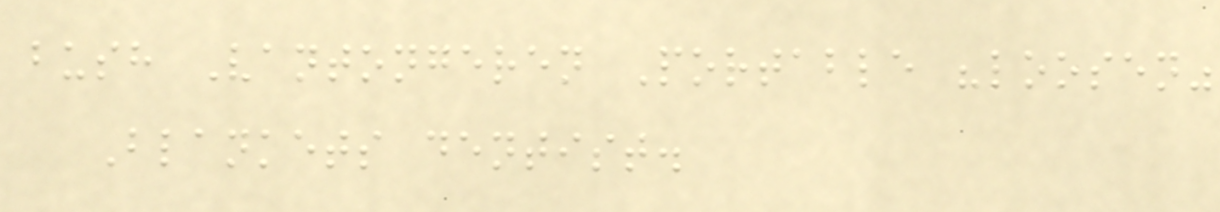bush Vantongeren Portable "loosen"
Blankets dentist.
